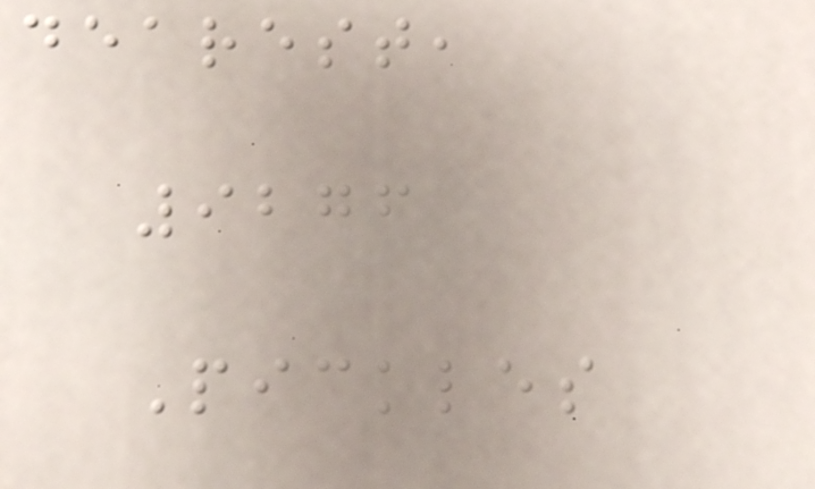dearest,
9276
Pickles
